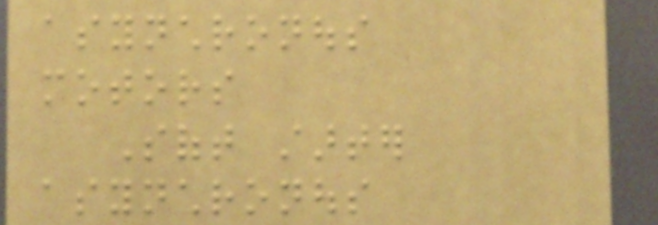asynchronous
motors
Soft starter
asynchronous
